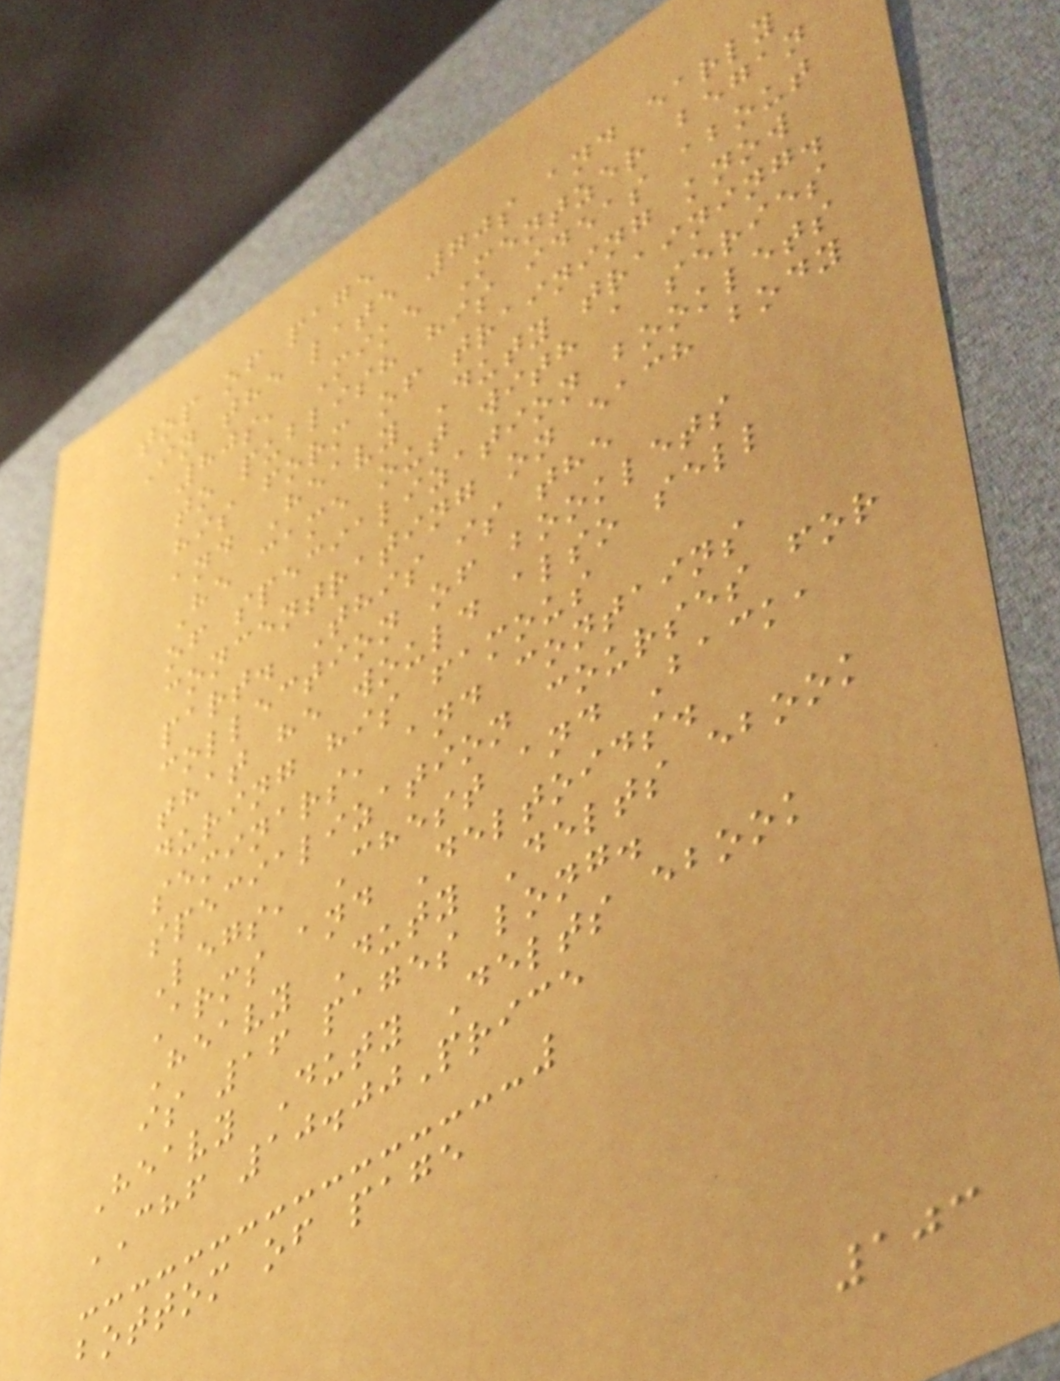top of page
In the late 70s and early
80s, Mike Mentzer began
to publish his ideas about
his form of training know
and Heavy Duty training.
He came out with a series
of specialization booklets
concentrating on each body
part. This is the
collection of booklets
that he would also sell
during his famous
seminars, and contains
specialization courses for
Legs, Chest and Back,
Arms and Deltoids.
Heavy Duty Delts ebook
is 16 pages long.
Heavy Duty Delts ebook
CHF 10.00Price
bottom of page
103
